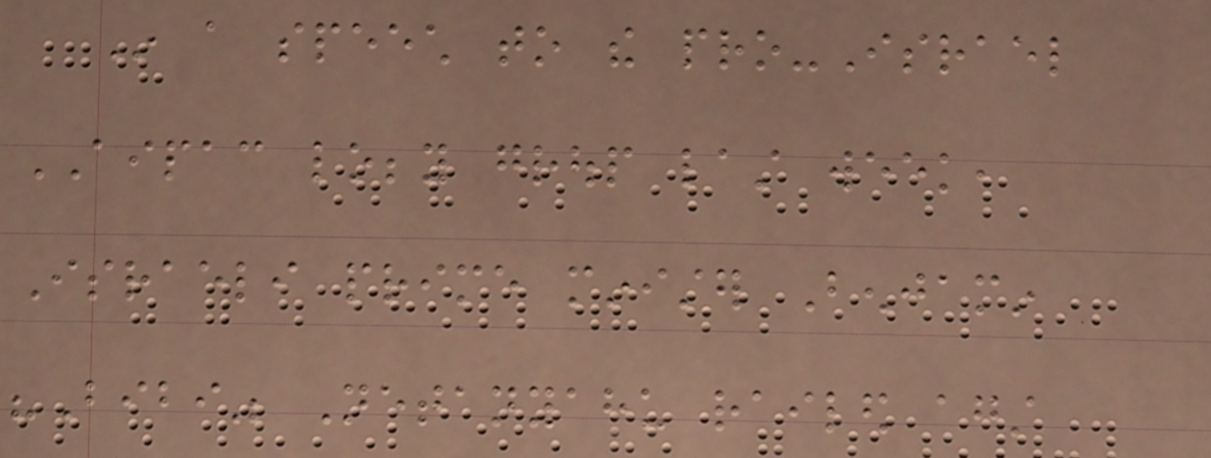In a speech to the pro-Israel
AIPAC lobby group last week,
Israeli prime minister Benjamin
"Bibi" Netanyahu railed against
